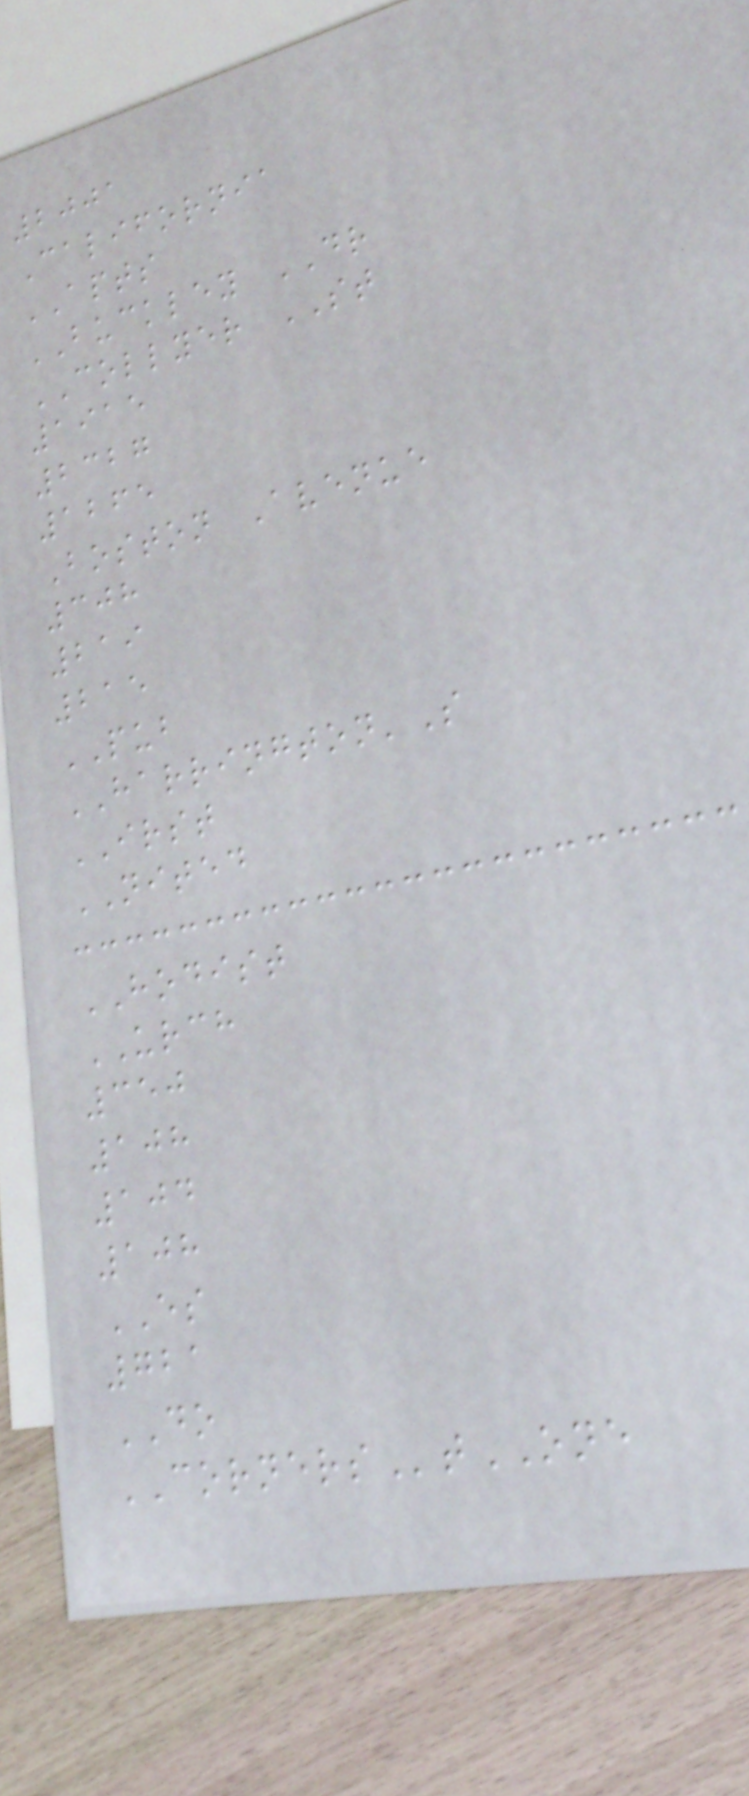2001
California
APTS
BUCKLEY DR
COLLYER ST
1915
2327
1265
Boston Avenue
308
219
215
PUB
HARRINGTON'S
IRST
NITED
HODIST
URCH
350
108
104
108
ES
721
DO
CORNERStONE
